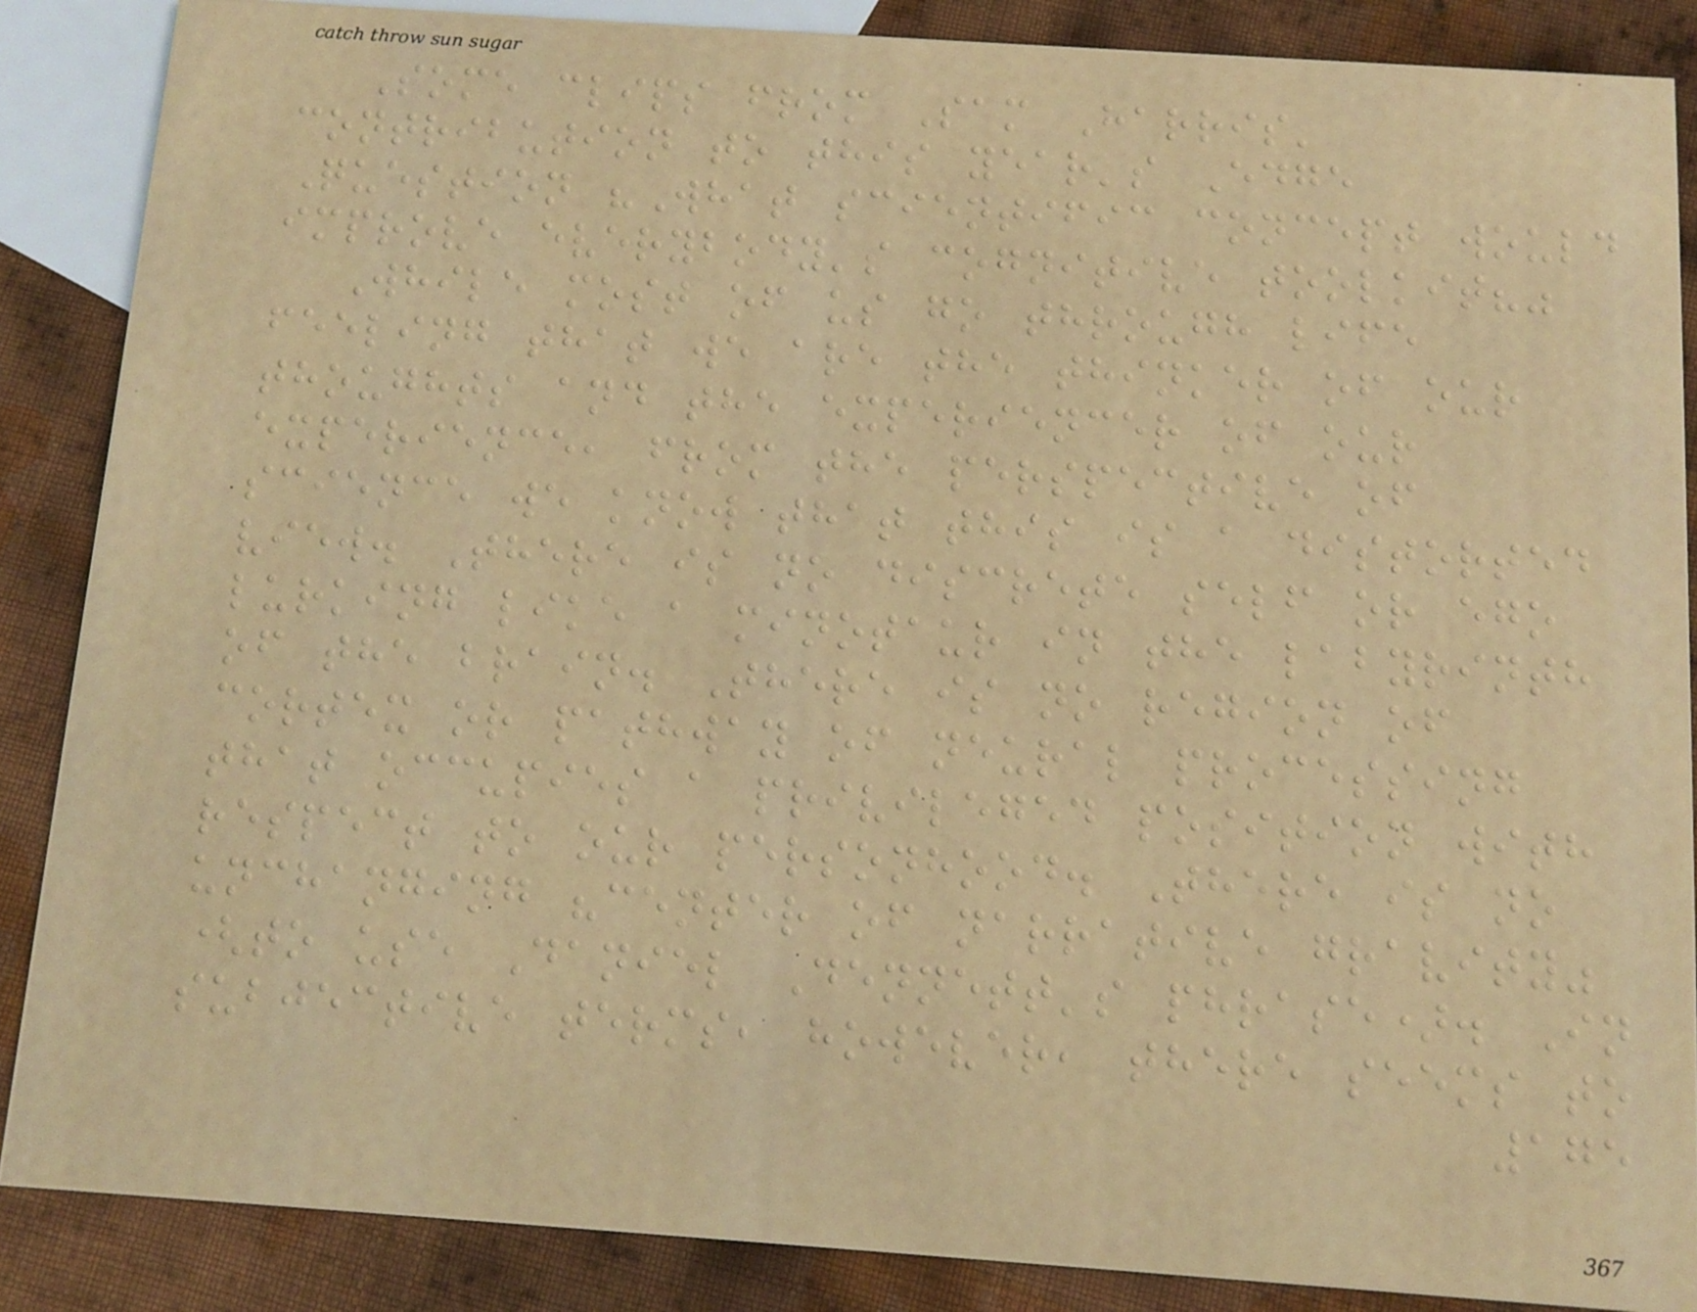Some clips from Sam Harris'
contribution to this year's Edge
Question "What scientific concept would
improve everybody's cognitive toolkit?"
While most of us go through life
feeling that we are the thinker of our
thoughts and the experiencer of our
experience, from the perspective of
science we know that this is a distorted
view. There is no discrete self or ego
lurking like a minotaur in the labyrinth
of the brain. There is no region of
cortex or pathway of neural processing
that occupies a privileged position with
respect to our personhood. There is no
unchanging "center of narrative gravity"
(to use Daniel Dennett's phrase). In
subjective terms, however, there seems to
175
